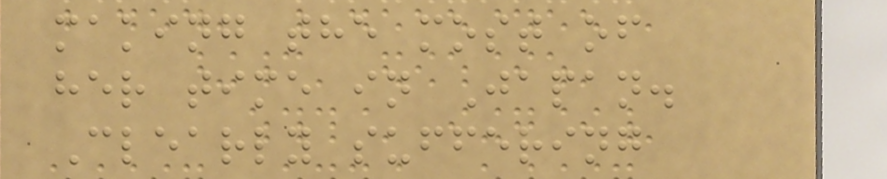making the most of
her time in Japan.
Clearly suffering
